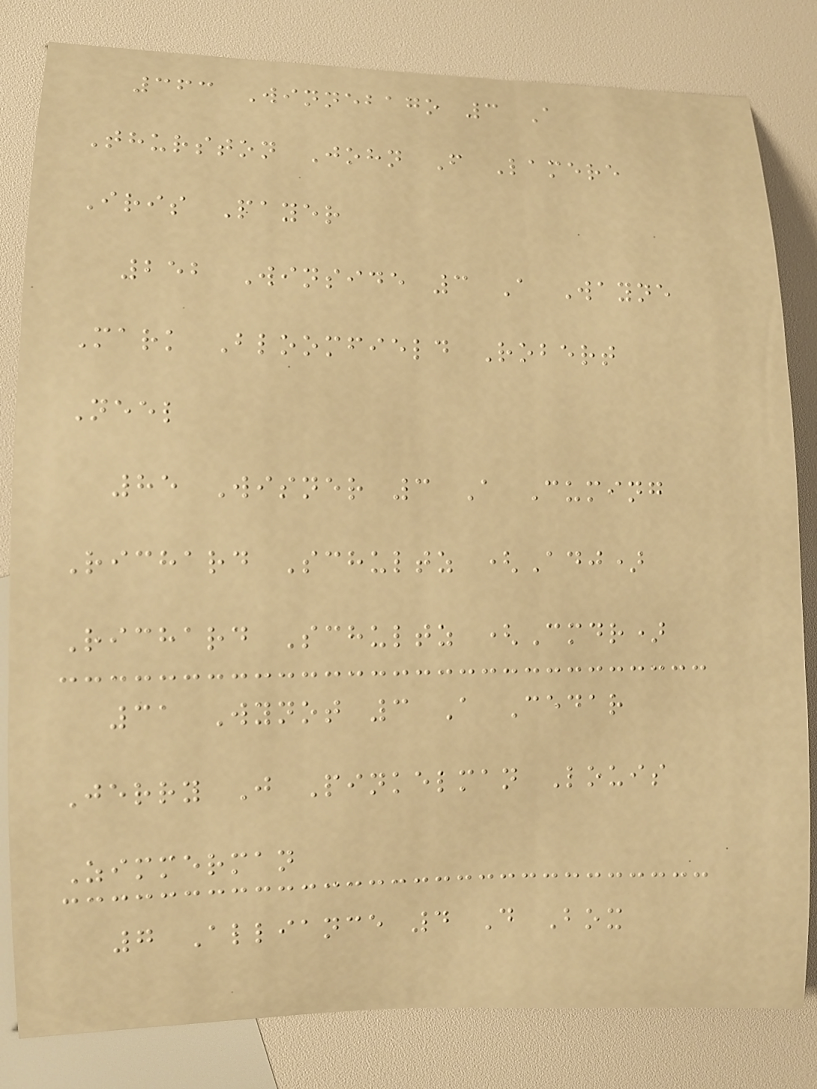363 Winnebago 3 A
Thurston John F Lamere
Iris Payer
252 Winside 3 A Wayne
Mark Bloomfield Robert
Neel
85 Wisner 3 A Cuming
Richard Schultz (Adj)
Richard Schultz (Cmdr)
31 Wynot 3 A Cedar
Jerry J Pinkelman Louis
Zimmerman
7 Alliance 4 D Box
